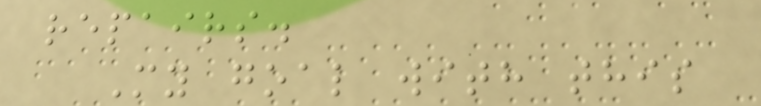repairs.
My goal with this
